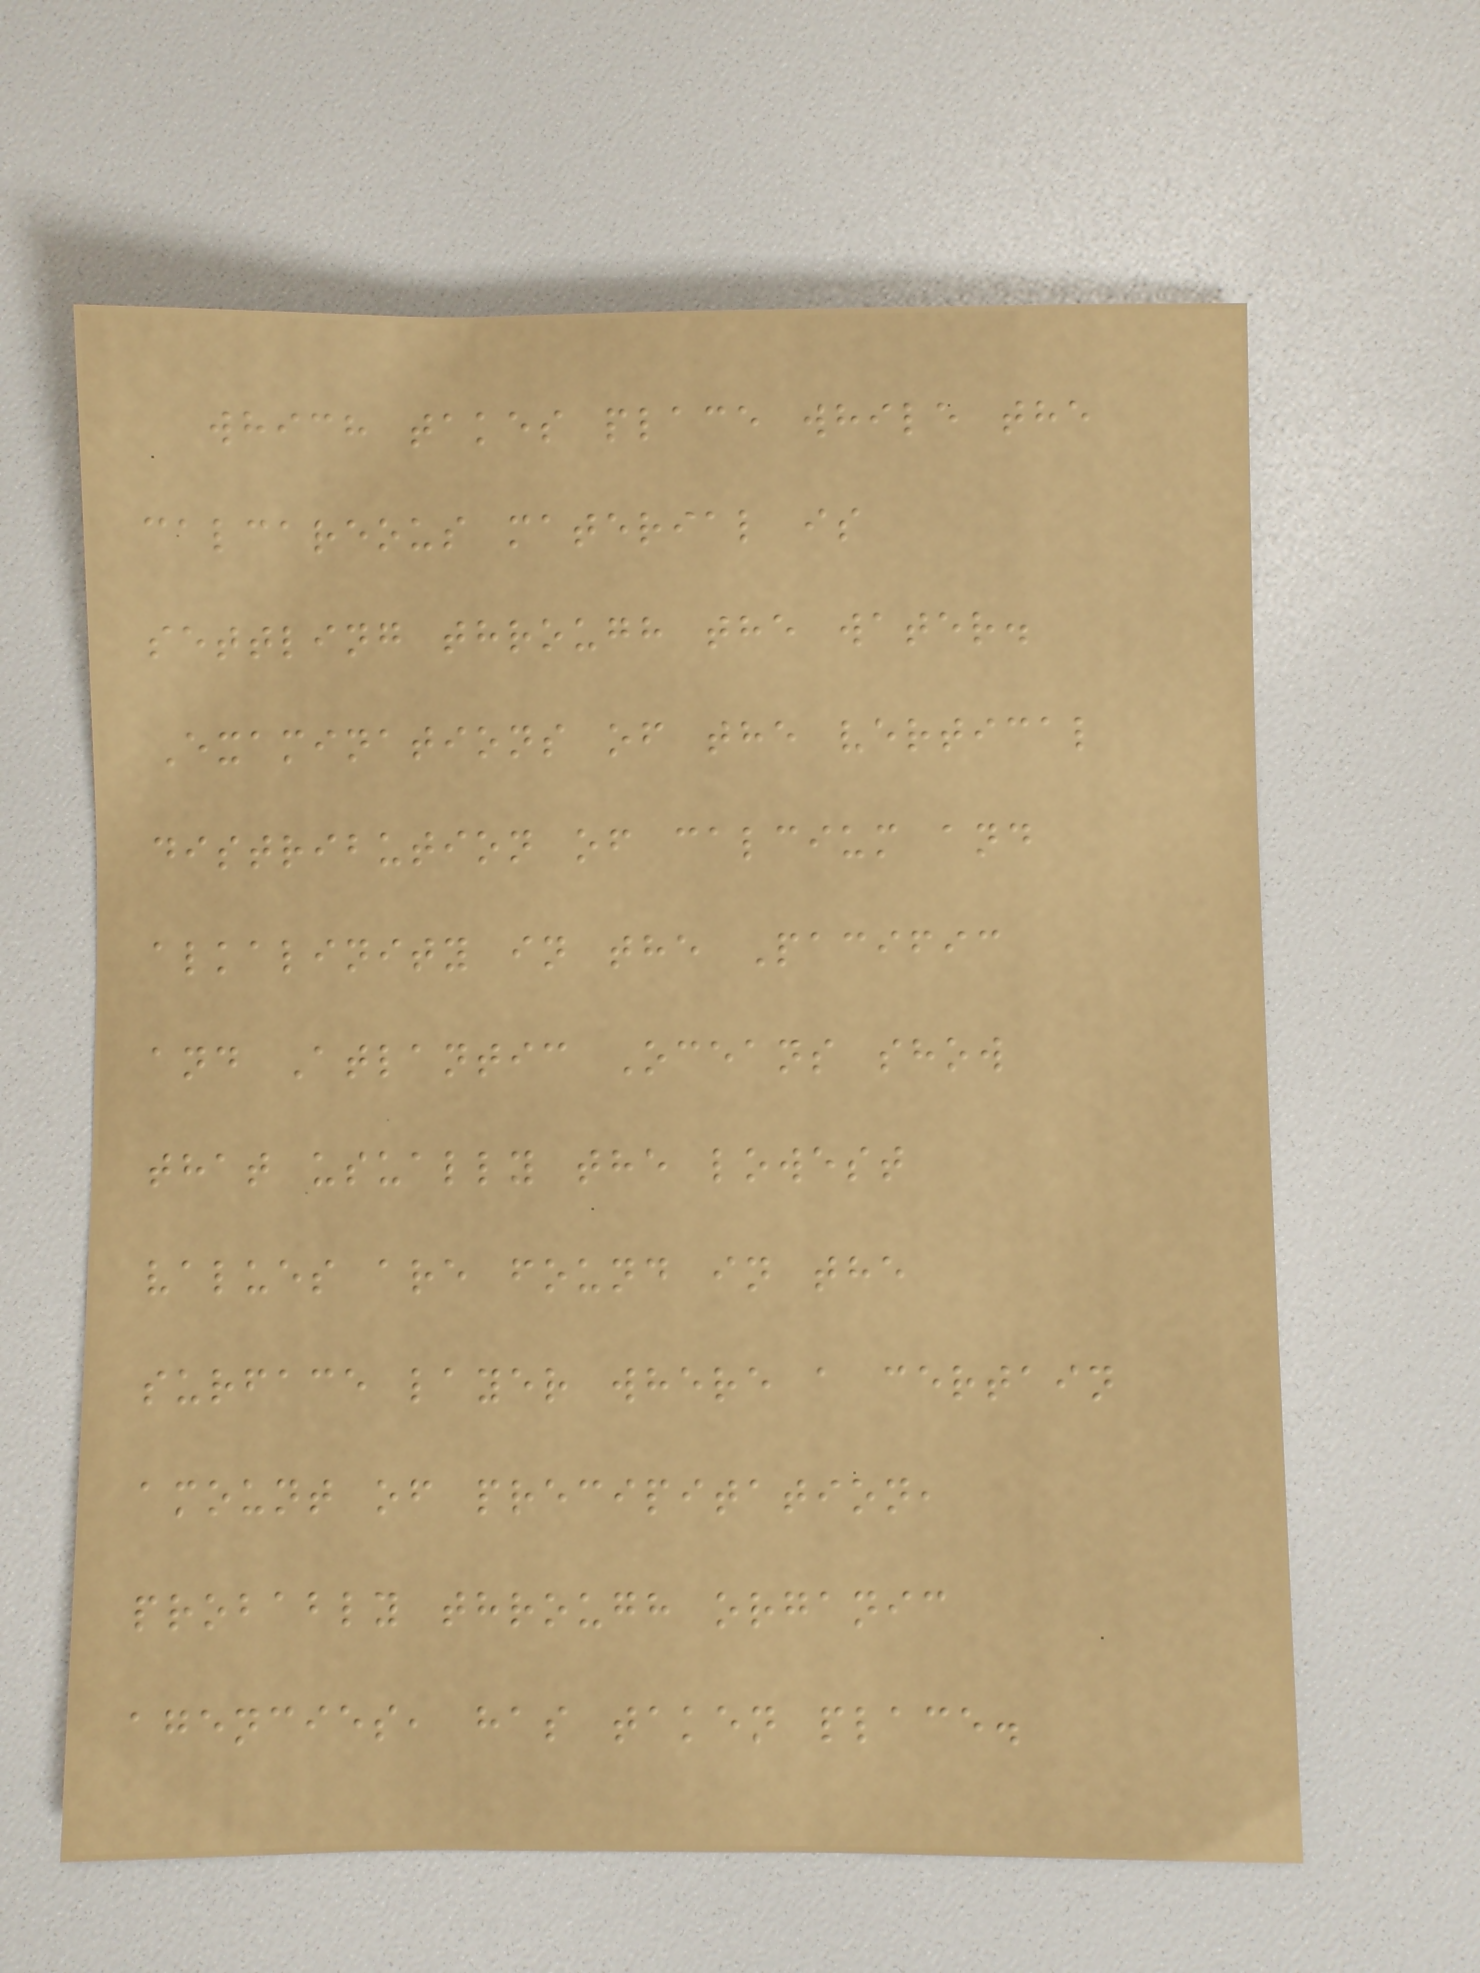which takes place while the
calcareous material is
settling through the water.
Examinations of the vertical
distribution of calcium and
alkalinity in the Pacific
and Atlantic Oceans show
that usually the lowest
values are found in the
surface layer where a certain
amount of precipitation,
probably through organic
agencies, has taken place.
